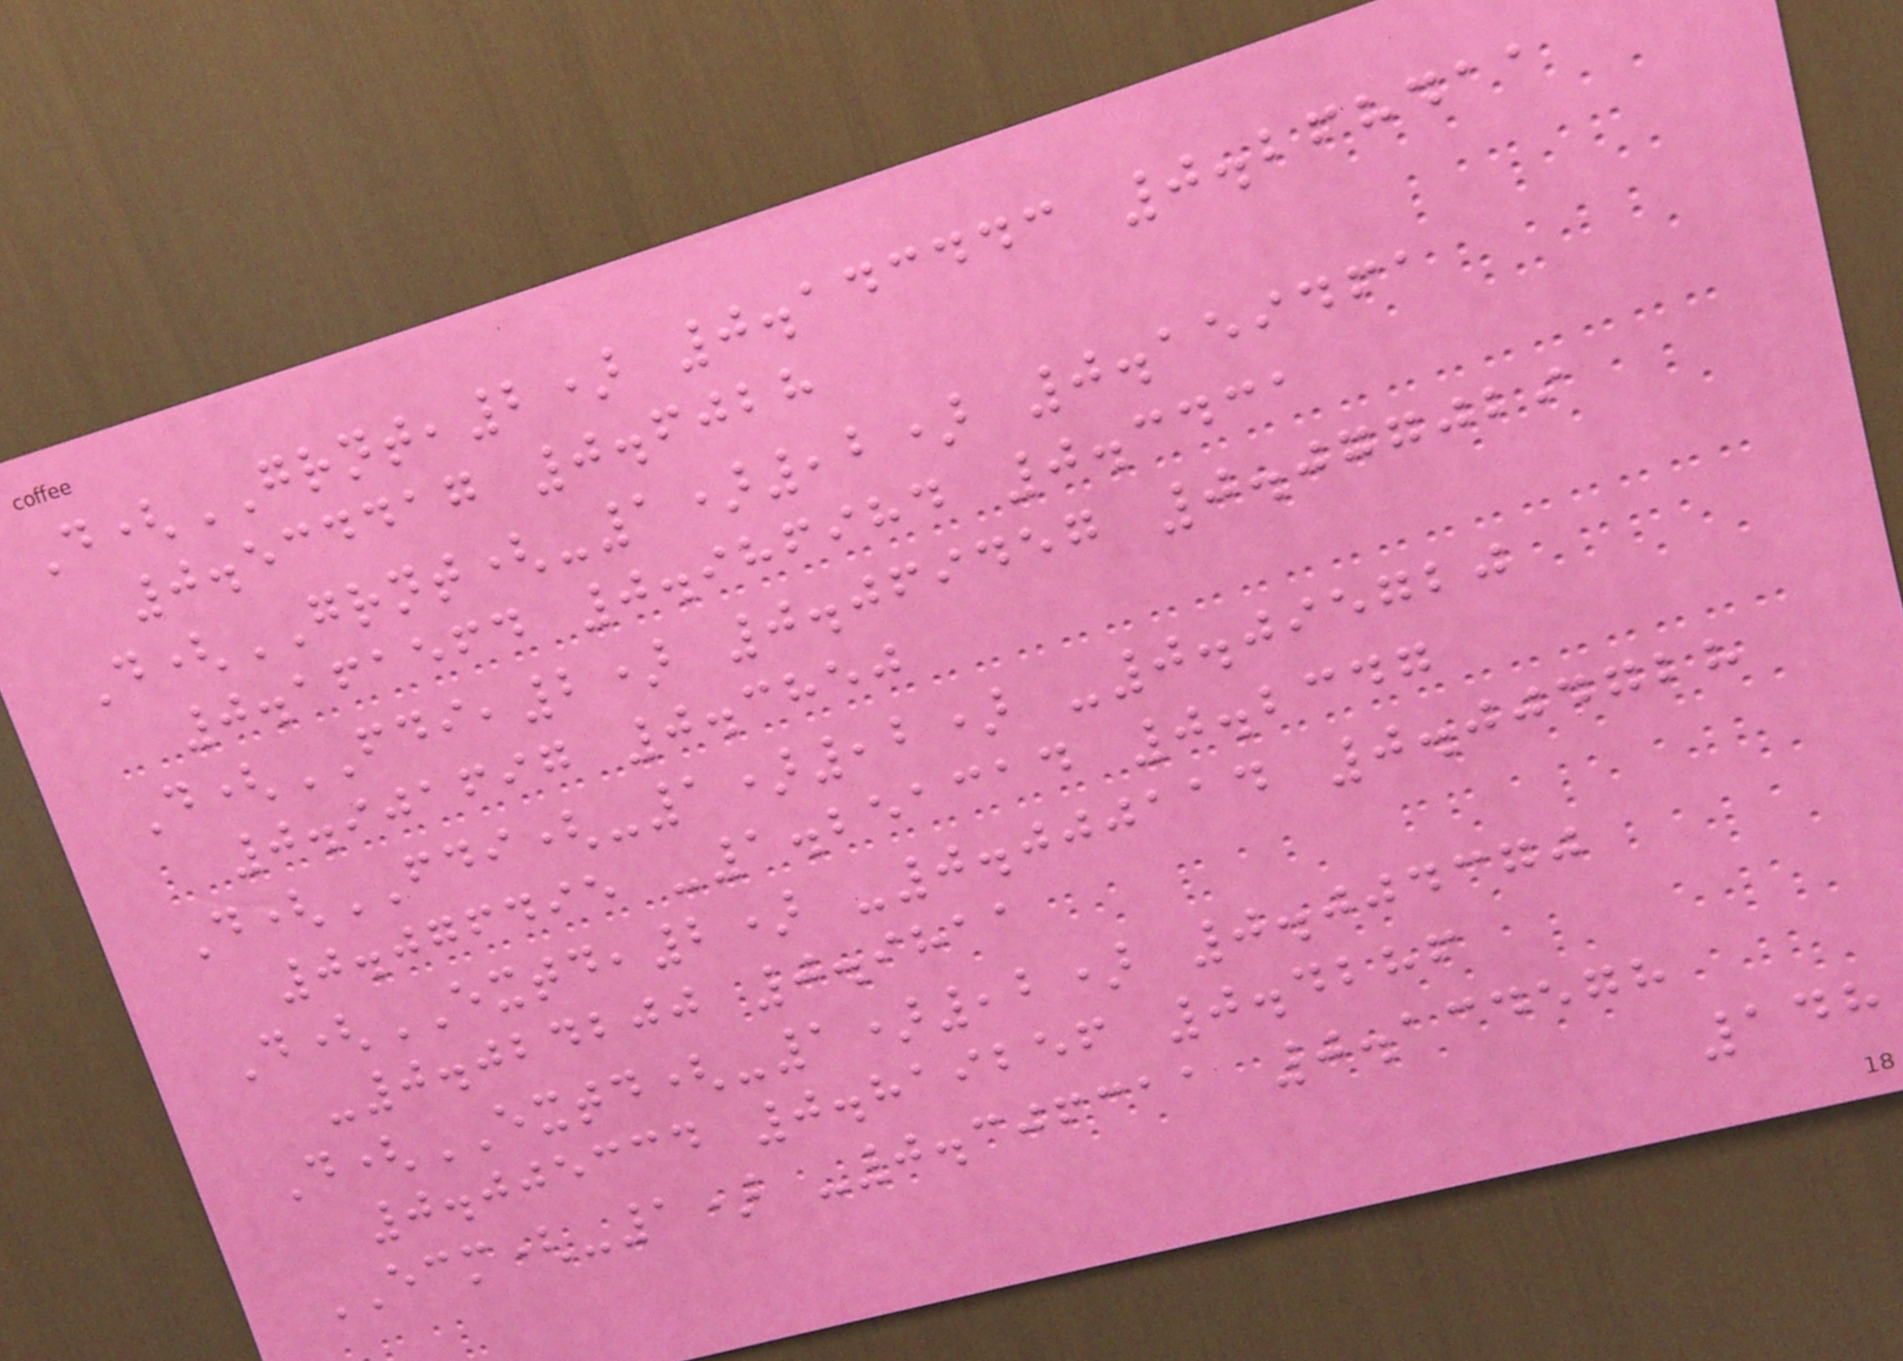D(GRNT,2) 0.143443 0.268411
0.534417 0.6028
D(GRNT(-1),2) 0.159461
0.161564 0.986984 0.3431
D(FDI,2) 0.069457 0.077029
0.901697 0.3850
D(FDI(-1),2) -0.095720
0.076495 -1.251314 0.2347
D(EXTD,2) -0.000114 0.004728
-0.024200 0.9811
D(EXTD(-1),2) 0.004370
0.005334 0.819256 0.4286
ECM(-1) -0.306311 0.134578
148
